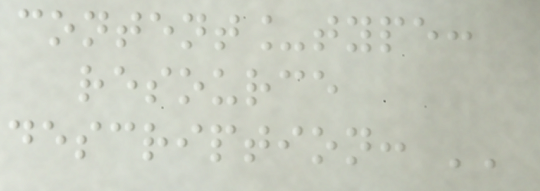content_type:
resource
description: ''
